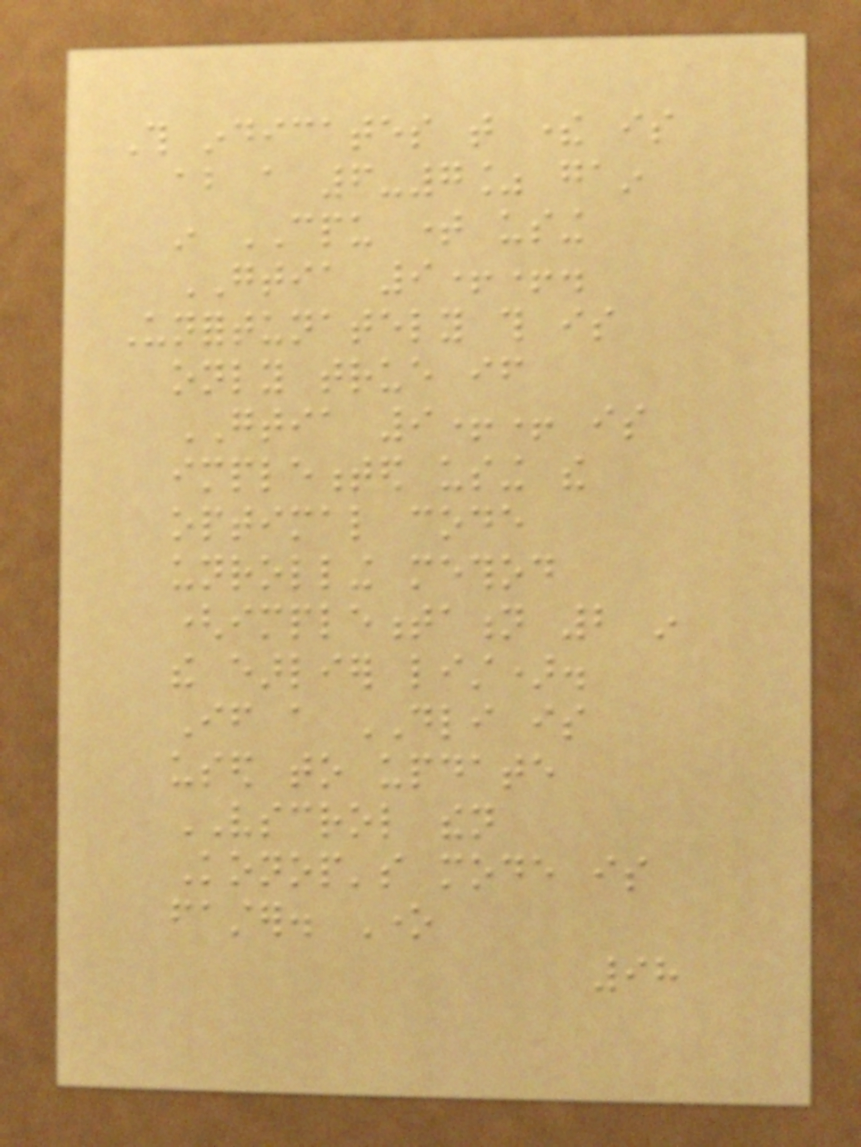This indicates that there is
about a 6-7% gain
in CPU time using
GTIA 9++.
Unfortunately this is
only true if
GTIA 9++ is
implemented using the
optimal code
unrolling method
(implementation 2 in
the earlier list).
If a DLI is
used to update
VSCROL then
Konop's mode is
faster. One
98
